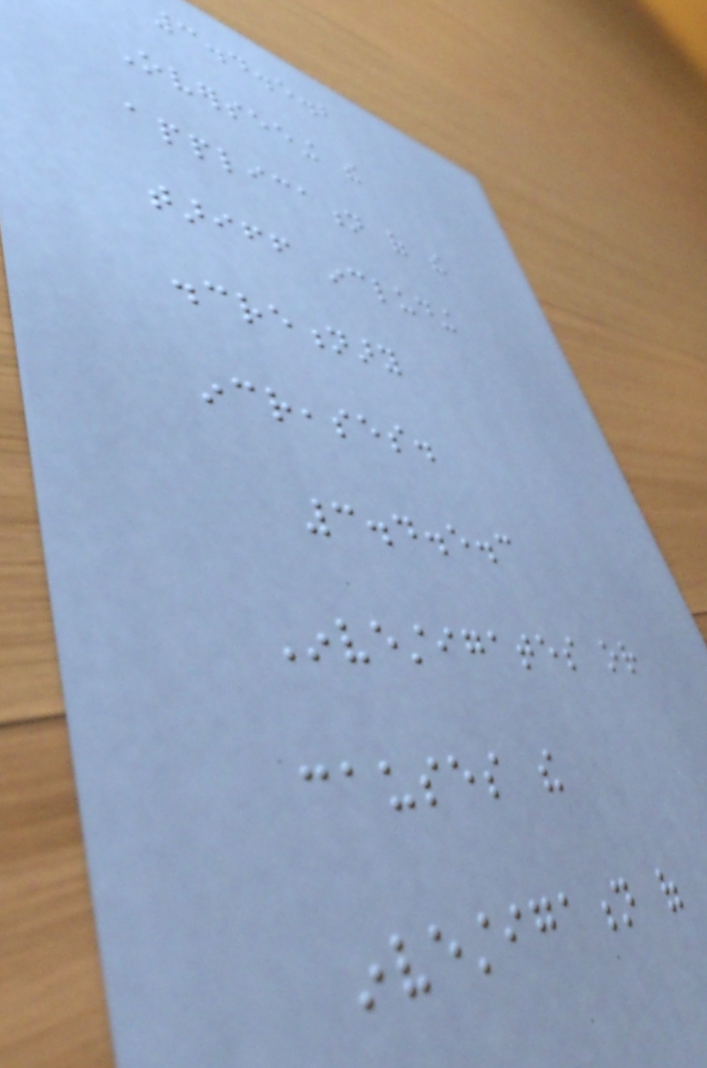3.4.5.2
Overseeing the
application of the
tariff including
discretionary
increases.
3.4.5.3
Investigates or
causes the
investigation of
